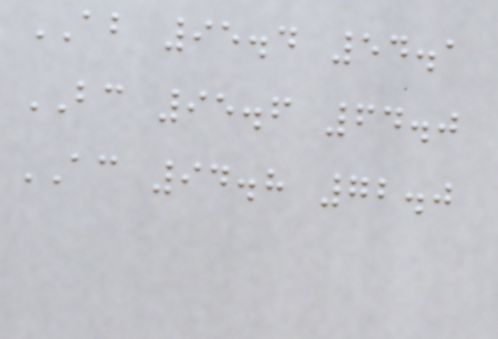AB 95.4 54.1
BC 95.6 64.0
AC 94.8 72.0
